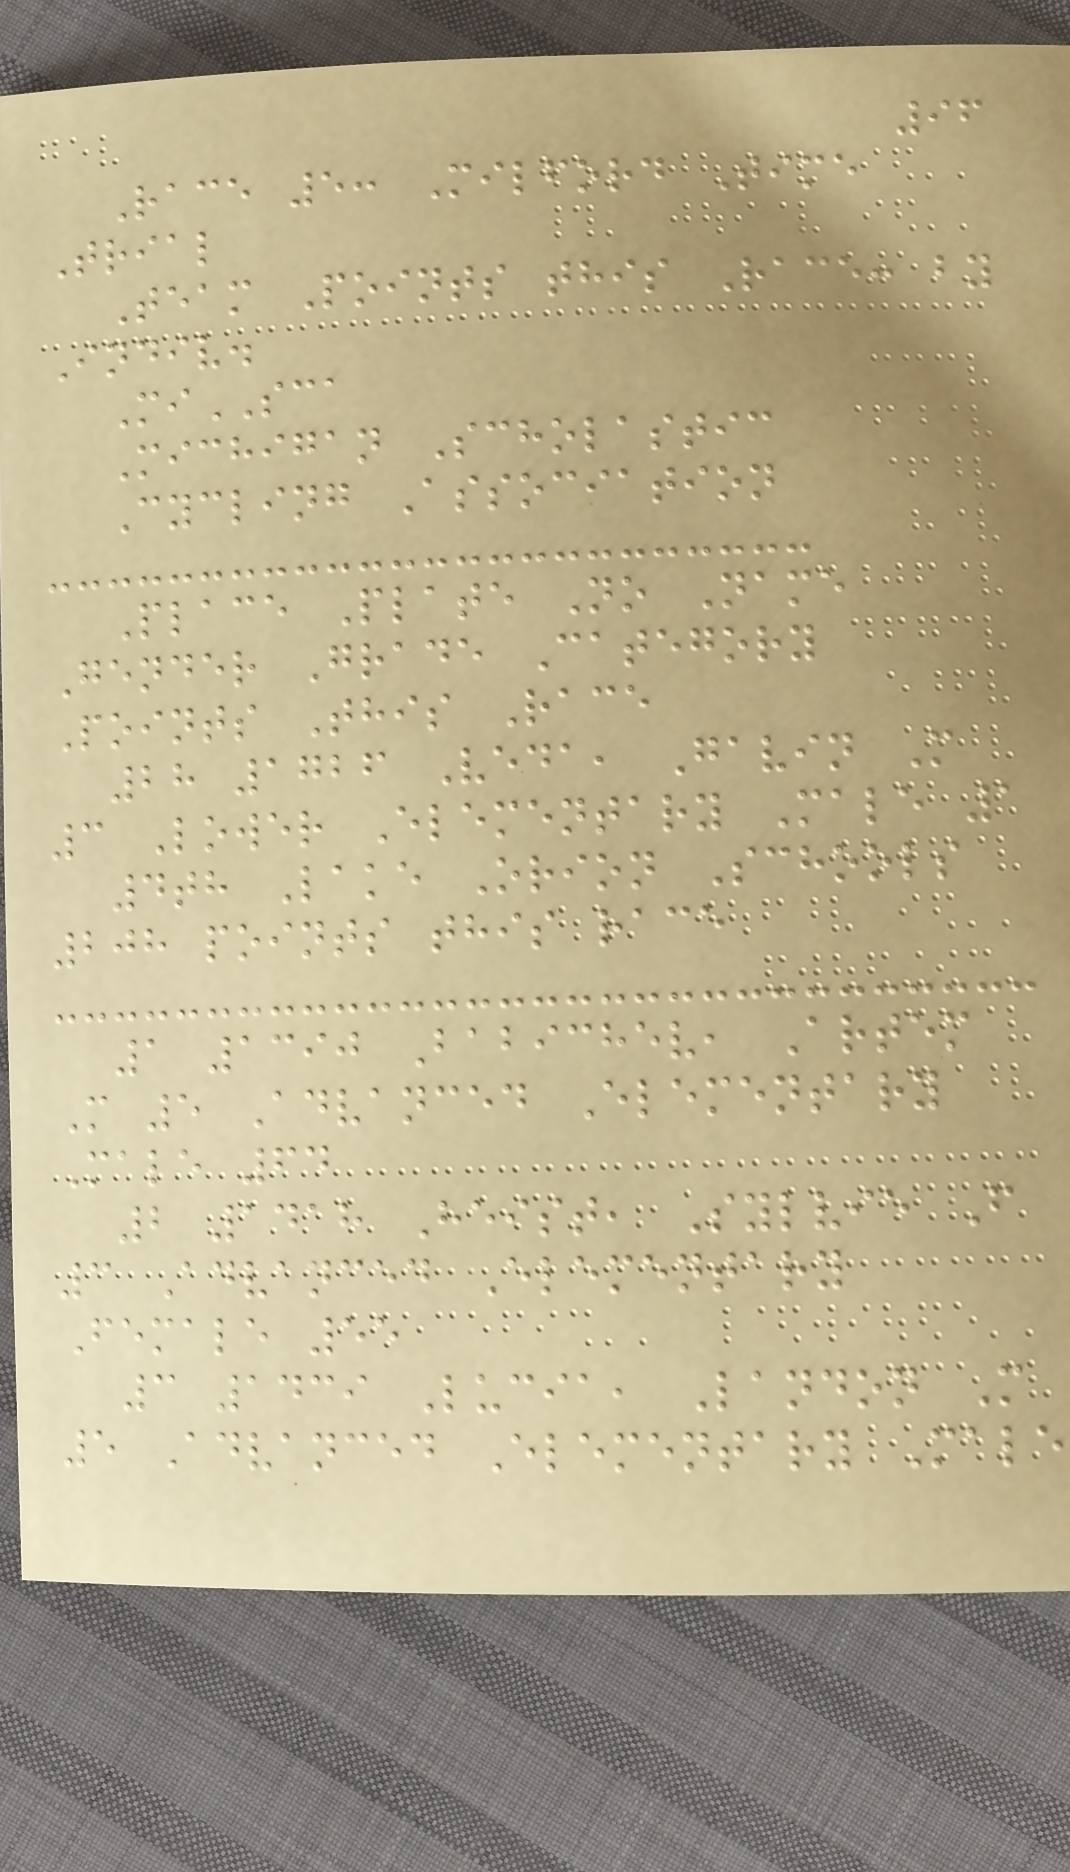96
Race 5: Milford Time
Trial
Team Points this Race: by
Indiv.
MiSCA
Michigan Scholastic
Cycling Association
Place Plate No Name
Gender Grade Category
Points This Race
28 1726 Veda, Gavin M
3 Lower Elementary Male 1
4th Lake Orion Schools
208 points this race
1 1390 Babichev, Artem
M 5 Advanced Elementary
Male 64
2 1418 Heist, Sylvie F
3 Advanced Elementary
Female 55
3 1439 Lucia, Landon M
5 Advanced Elementary Male
